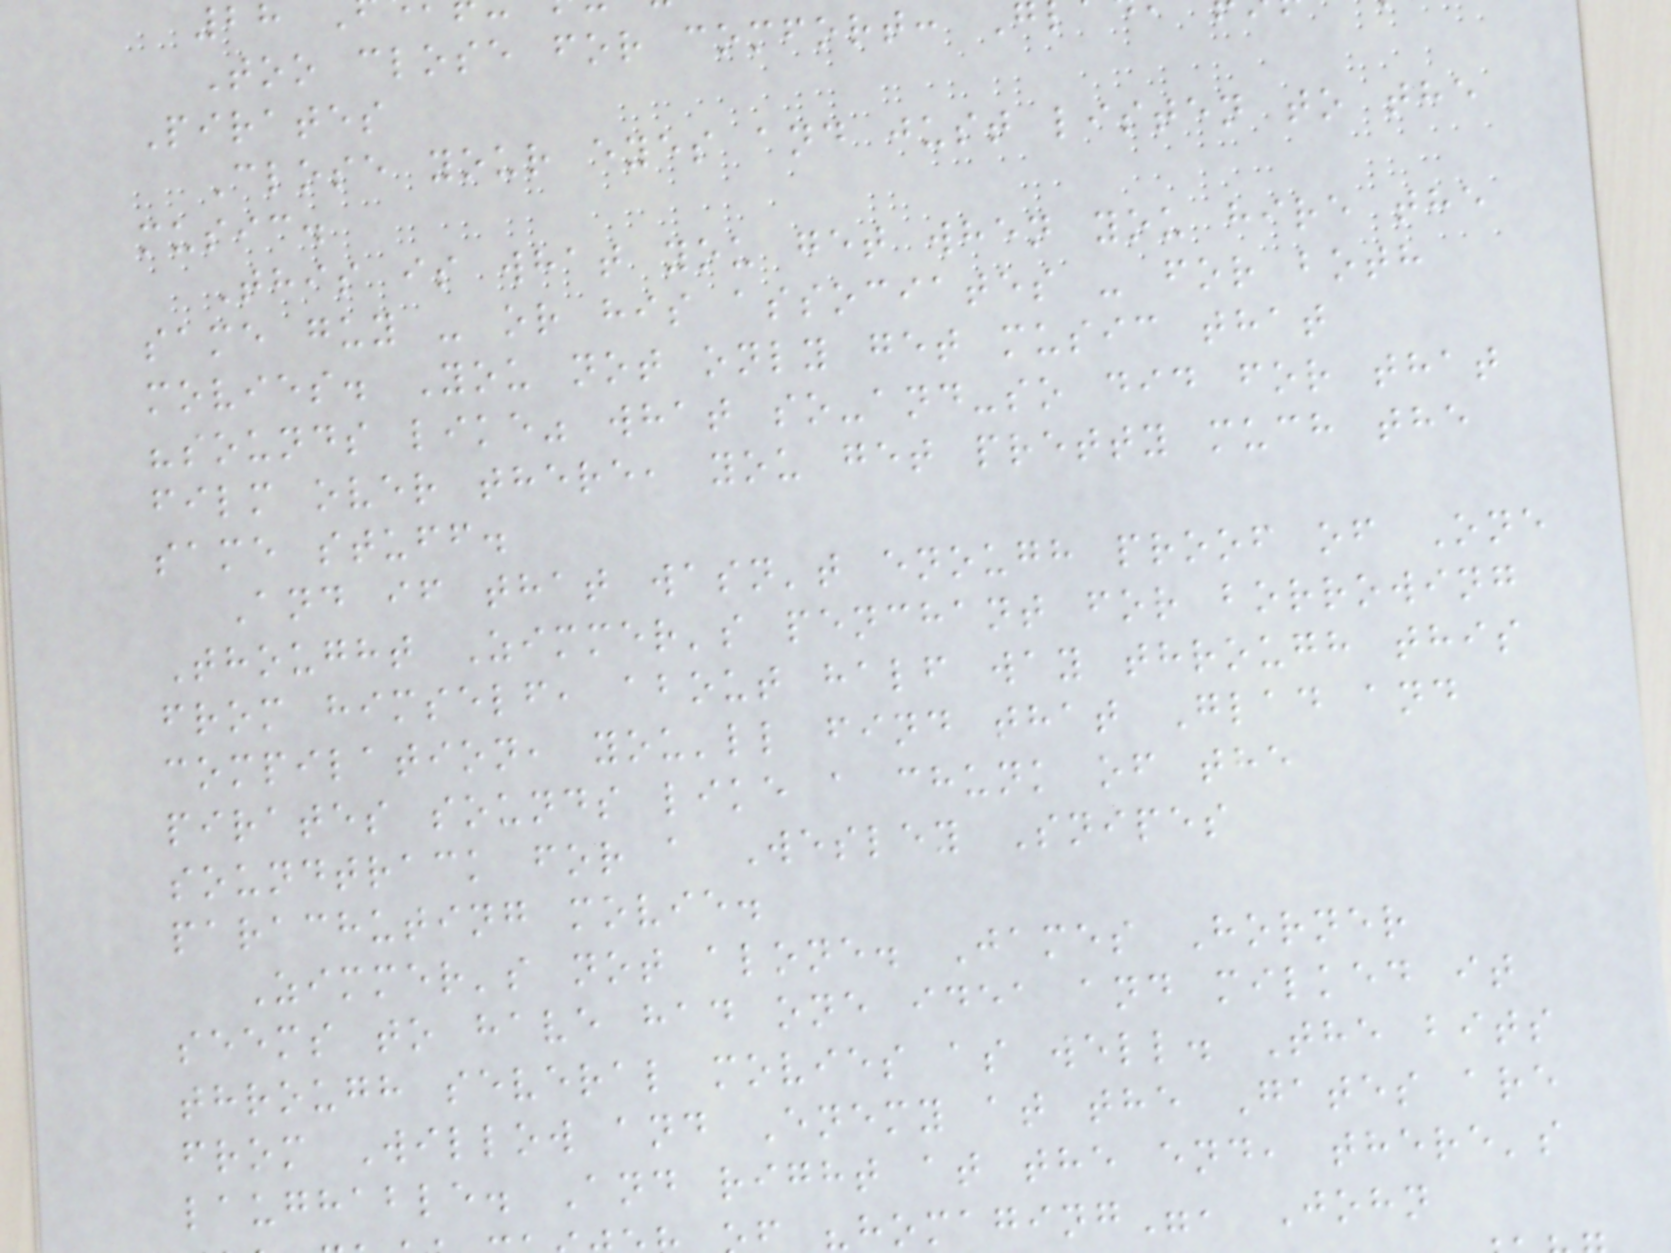Too close for comfort:
Pirates
Close your eyes and just listen to the
music.
This is what you get when you hire the
same guy - or his associates - for both
movies. You not only get music that
"sounds like" what so-and-so did for that
film over there, you get pretty much the
same stuff.
And if that wasn't enough proof of One
Thought Zimmer's penchant for borrowing
from himself, about half way through this
compilation, you'll find that Glad and
pirates sounds like a chunk of the
soundtrack for a Wesley Snipes
parachuting movie.
Zimmer's not alone. James Horner
seems to have had one idea and milked it
through several movies as well. The bits
from Willow and Enemy at the Gates are
laughable. And right at the end, there's
"homaging", John
